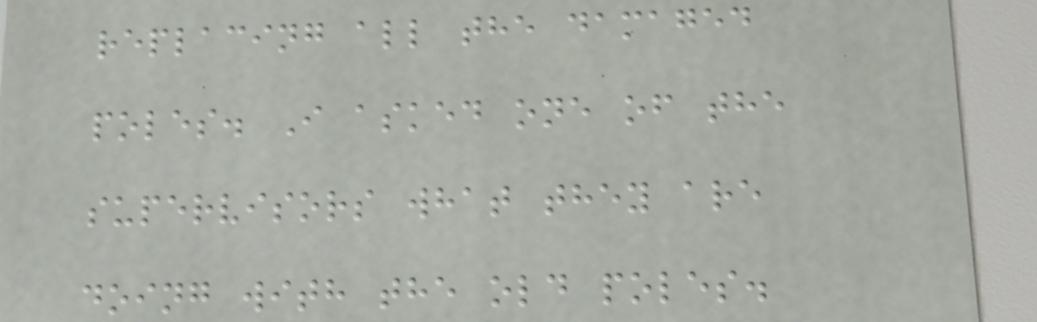replacing all the damaged
poles. I asked one of the
supervisors what they are
doing with the old poles.
